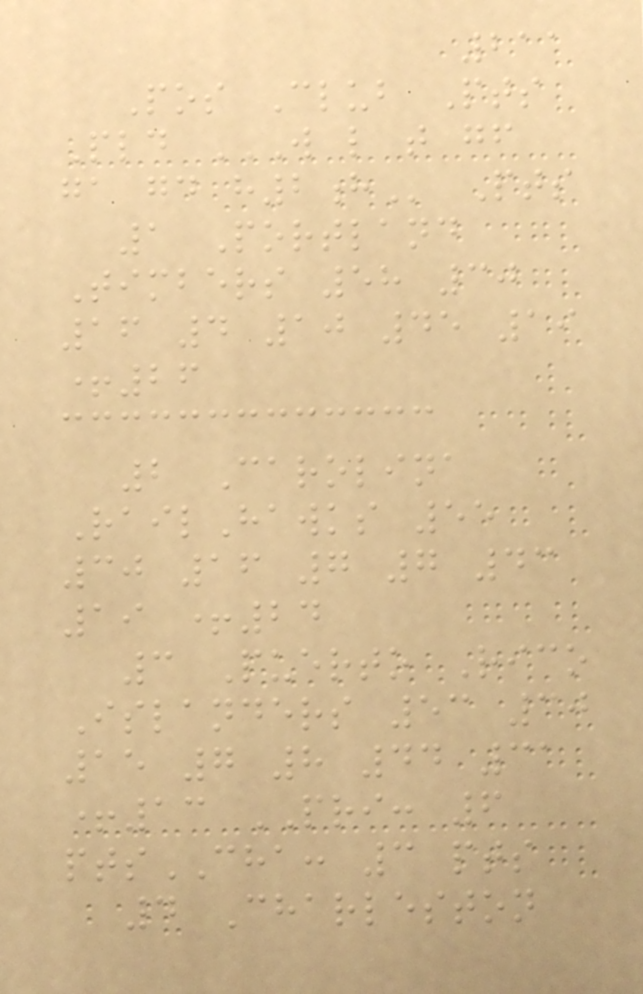211
Pos Club Pts
Pld W L T GF
GA GD H2H Pts
1 Portland
Timbers 58 30
16 4 10 45 19
+26
2 Carolina
RailHawks 55
30 16 7 7 43
19 +24
3 Puerto Rico
Islanders 53 30
15 7 8 44 31
+13 PRI: 6
ptsCHA: 3 pts
4 Charleston
